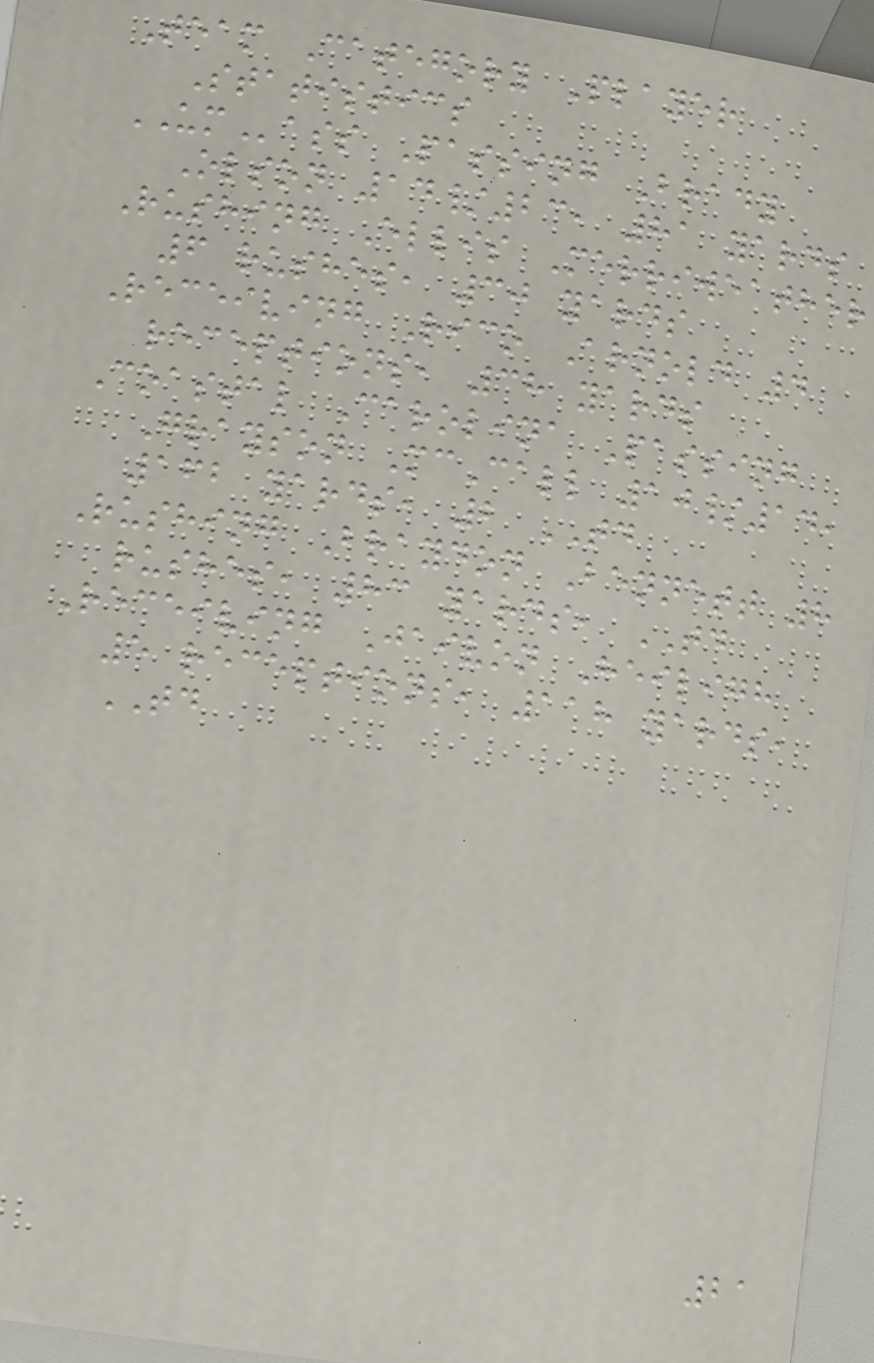Team Category Player
Statistics
UMass Passing Brady
Olson 14/23, 81 yards
Rushing Ellis Merriweather
6 rushes, 30 yards
Receiving Rico Arnold 4
receptions, 38 yards
Coastal Carolina Passing
Grayson McCall 10/14,
162 yards, 2 TD
Rushing Braydon Bennett 8
rushes, 83 yards, TD
Receiving Jaivon Heiligh
5 receptions, 118 yards,
TD
21
